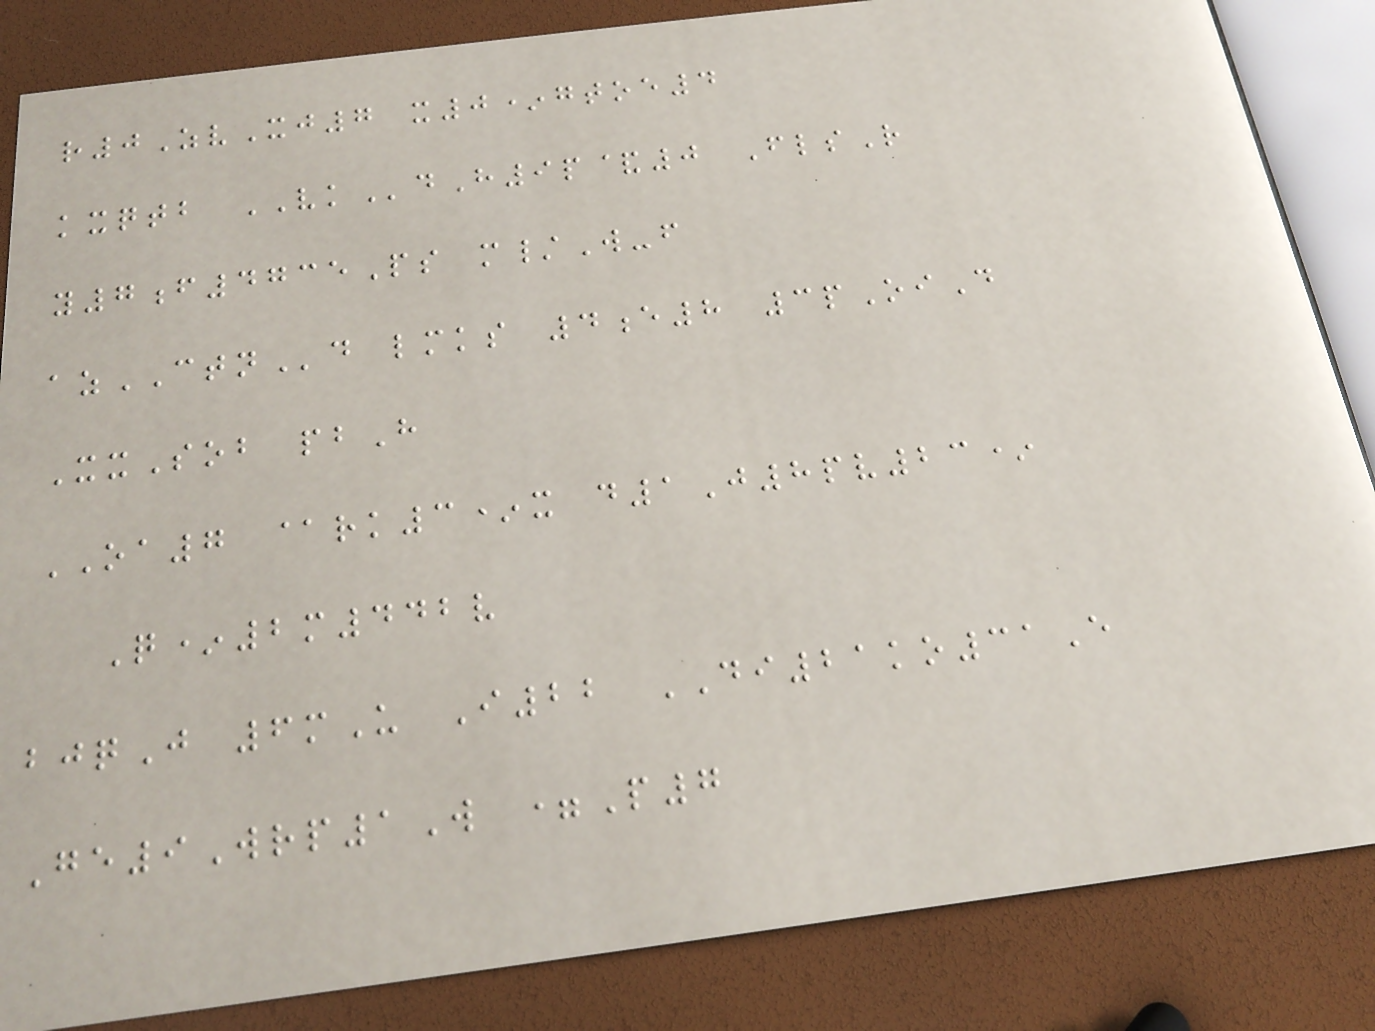r0ZvXj7 x0*gtoe4
kxqtb VKdH9p&0 FlsR
y7f4735Ps m/W-f
azCTNd lmks 4e8 3pOiD
XxSob pbH
OA7 @rk3*x d1J8pv23*
Q*2m442v
bjqJ 6mU I22 DI21ko31E
Ge9Wrp1W =P7
